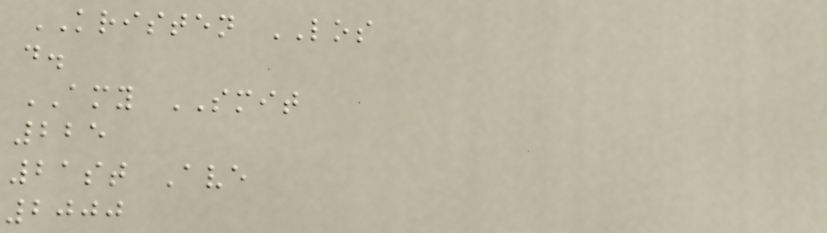KRISTEN LOS
d.
AMY SMIT
225
21st Ave
2000
